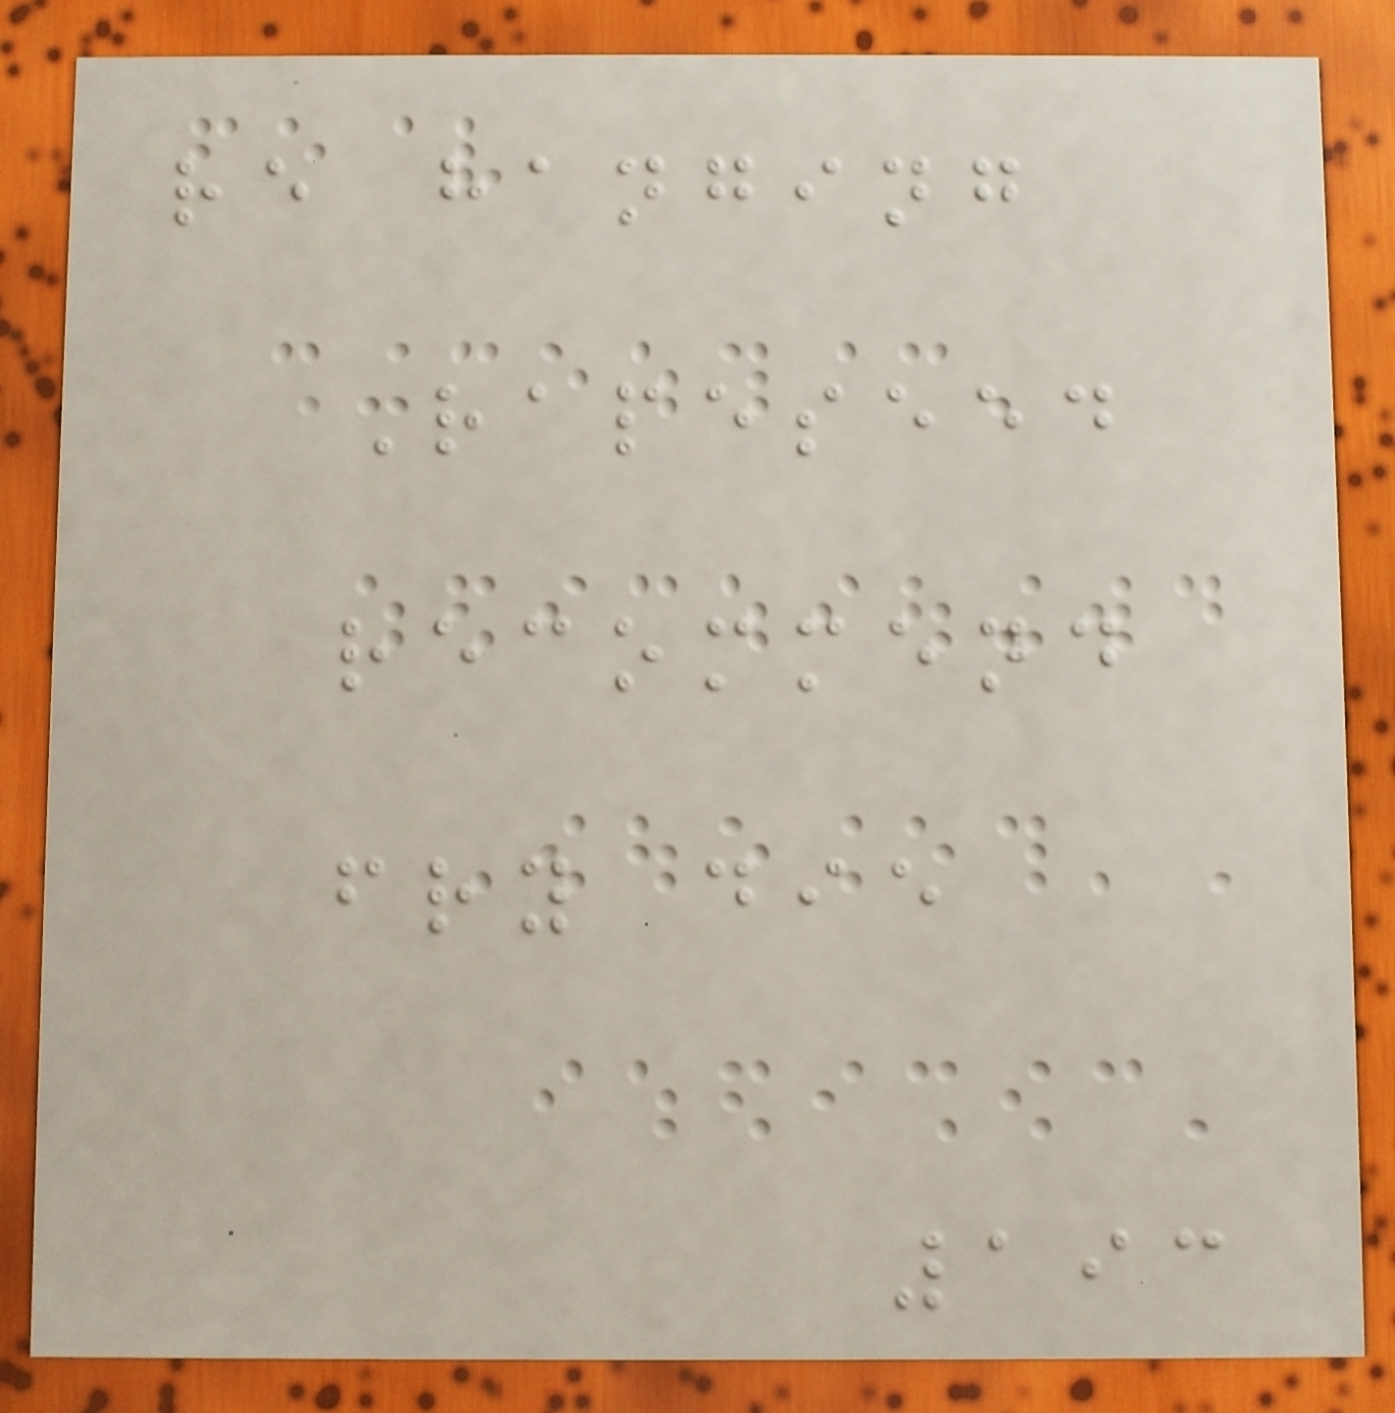re hanging
Rapeseed
recommend
fry die
193
